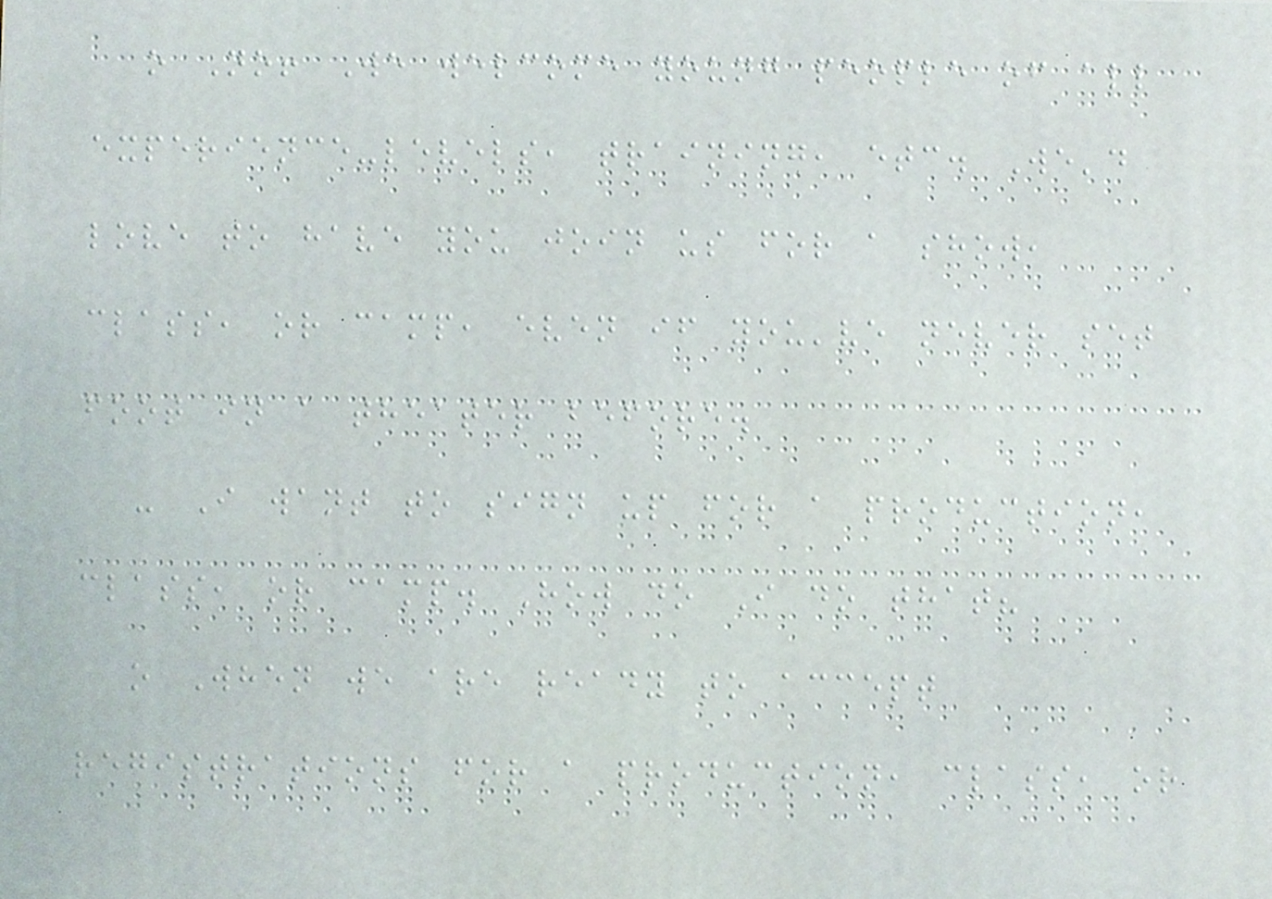o No! We welcome young people of all
experience-levels, training, etc. We'd
love to have you join us for a show,
class, or camp, even if you've never set
foot in a theater before.
- I want to sign up for a production,
class, or camp. How do I do that?
o When we are ready to accept
registrations for a production, class, or
